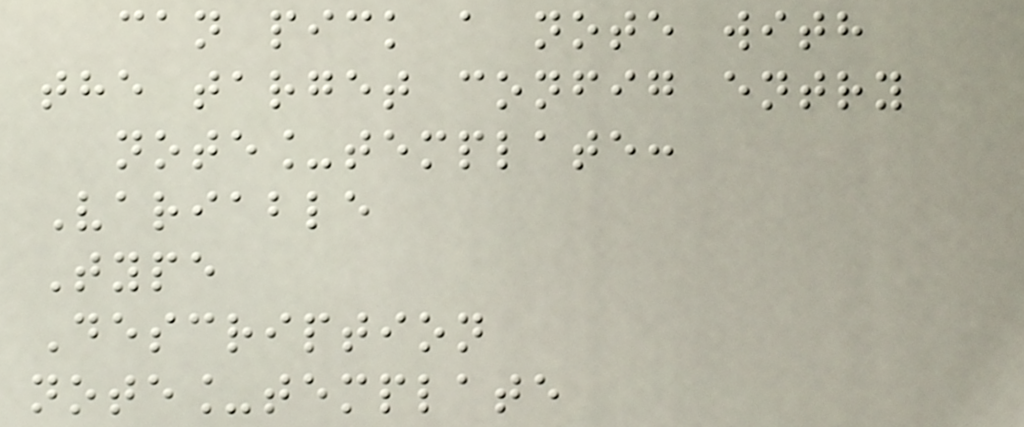can pick a note with
the target config entry
note_template:
Variable
Type
Description
note_template
